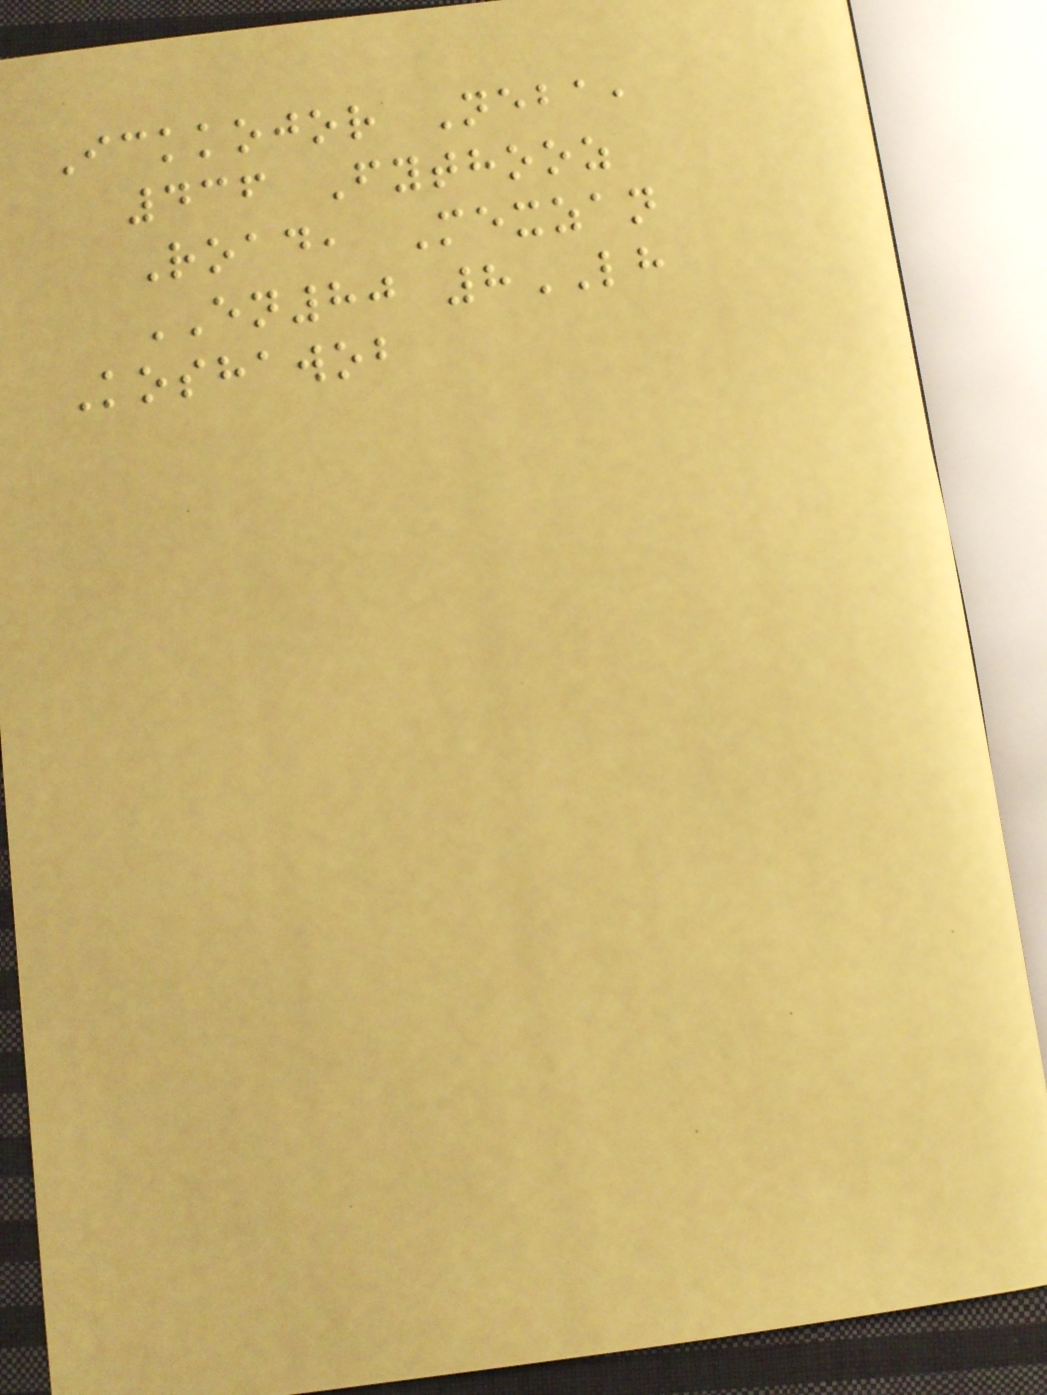Ickkojor Neba,
436 Fythooz
Road, Mexzan
EN80 8LH
Koshawob
